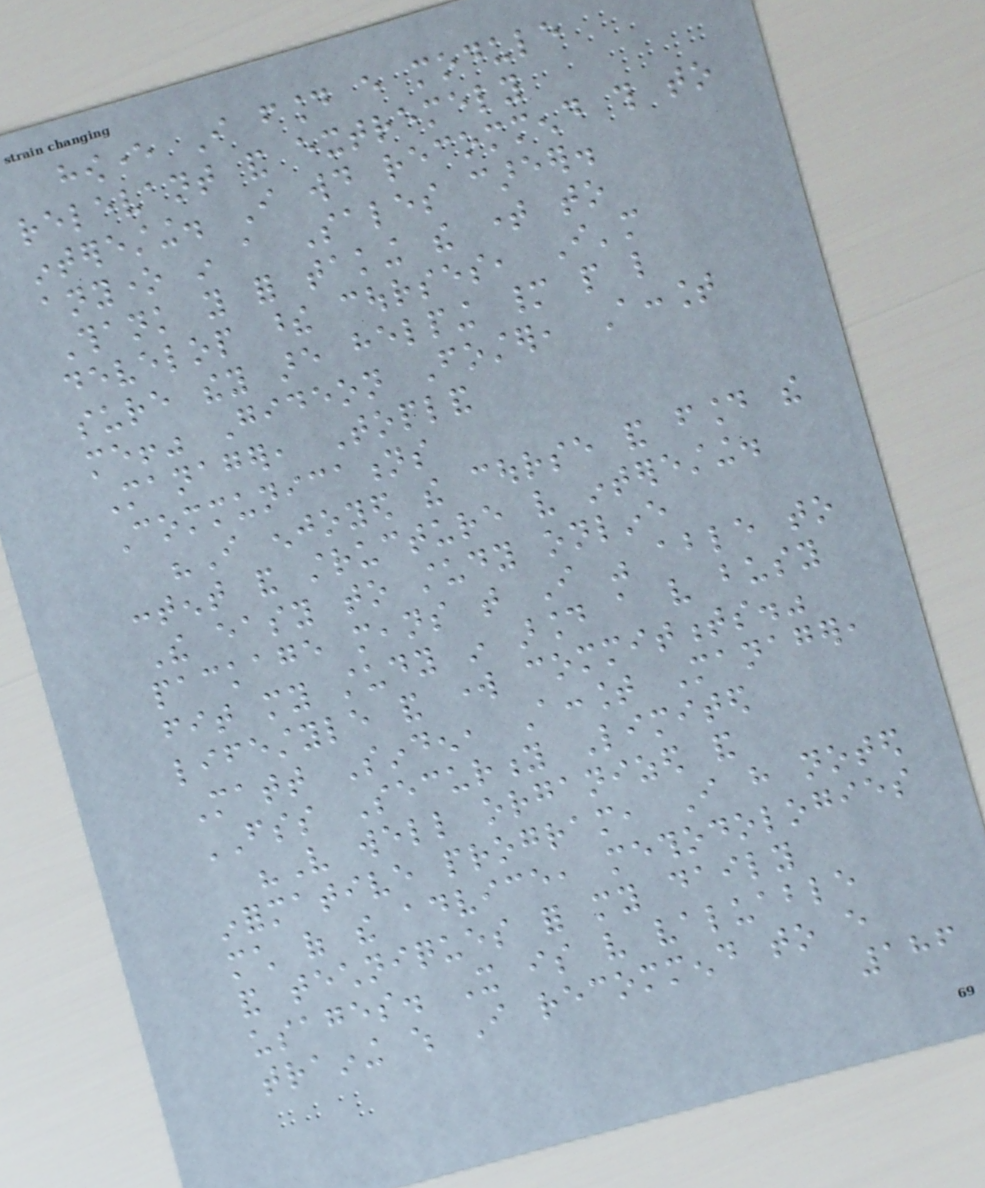however I found every module
relevant and extremely
interesting. I would recommend this to
anyone in a Sales career.
Thank you for taking the time to
develop these courses, I'm
sure they are helping many people like
me!" Gideon Foster, Account
Manager, Topland
Communications
"I enjoyed the course and found the
content and structure very interesting.
The easy to study online
package means that I was able to
fit my study in around a very busy
lifestyle and work commitments."
Matt Sinden, Account Manager,
FSS Security Limited
"Very well organized and
informative program, I have noted
much of the advice, methodologies
and techniques for my daily
usages. It is very valuable
training which I recommend to every
186
